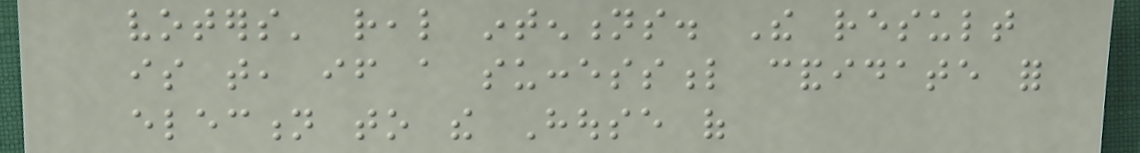voters' real intentions. The result
is that, if a successful candidate for
election to the House of
